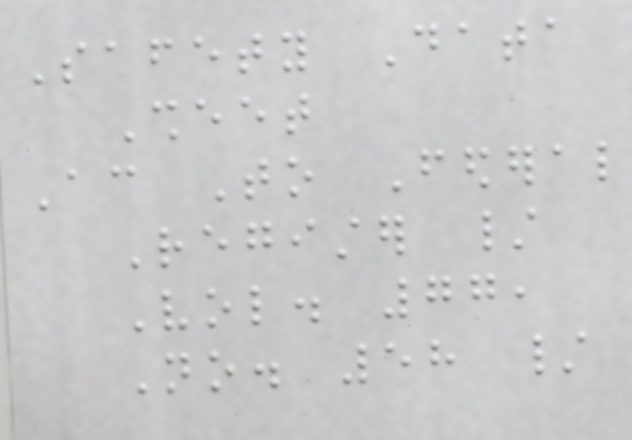Safety Data
Sheet
According To Federal
Register /
Vol. 77,
No. 58 /
